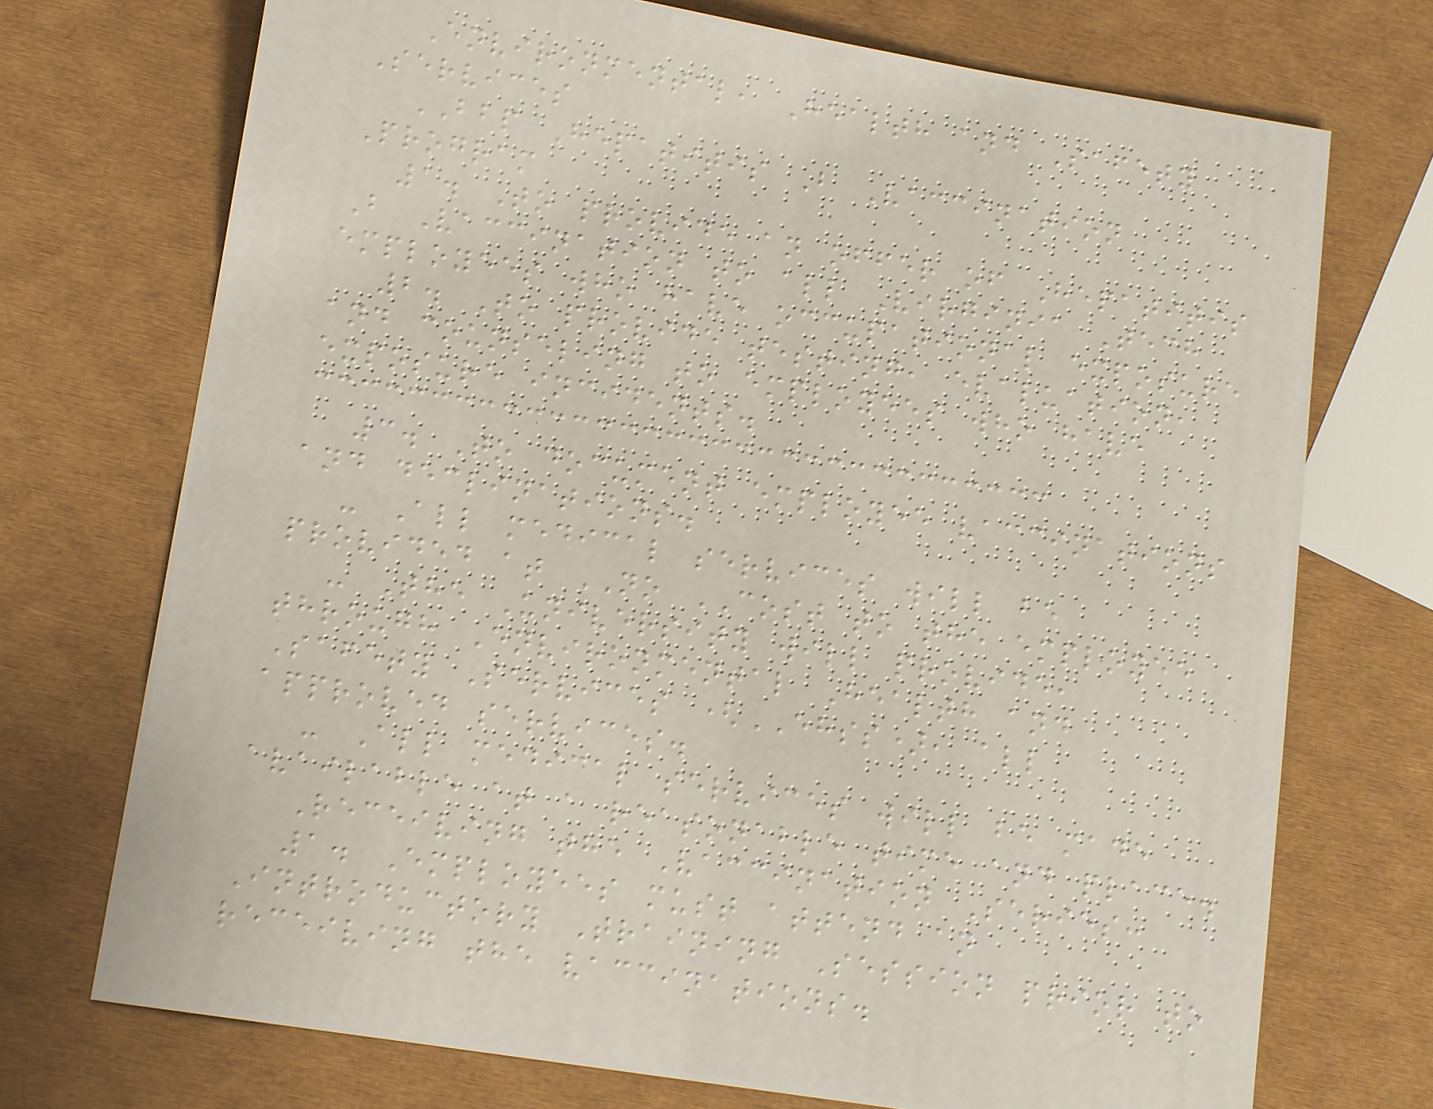Environmental, Health and Safety
Services
BBP Hepatitis B Vaccination
Program
1. To provide an offer of Hepatitis
B Vaccination to all Virginia Tech
employees who have occupational exposure
2. To provide testing, evaluation,
and counseling to employees who have
exposure incidents.
3. To document employee vaccinations
and declinations.
- All medical services will be
provided at NO COST to the employee
- The University will provide,
through Environmental Health and
Safety Services (EHSS), all
approved services.
- All medical services will be made
available at a reasonable time and place.
Receiving the Vaccination Series:
1. Employees must attend an
Introductory Training Session prior to
receiving the vaccinations.
